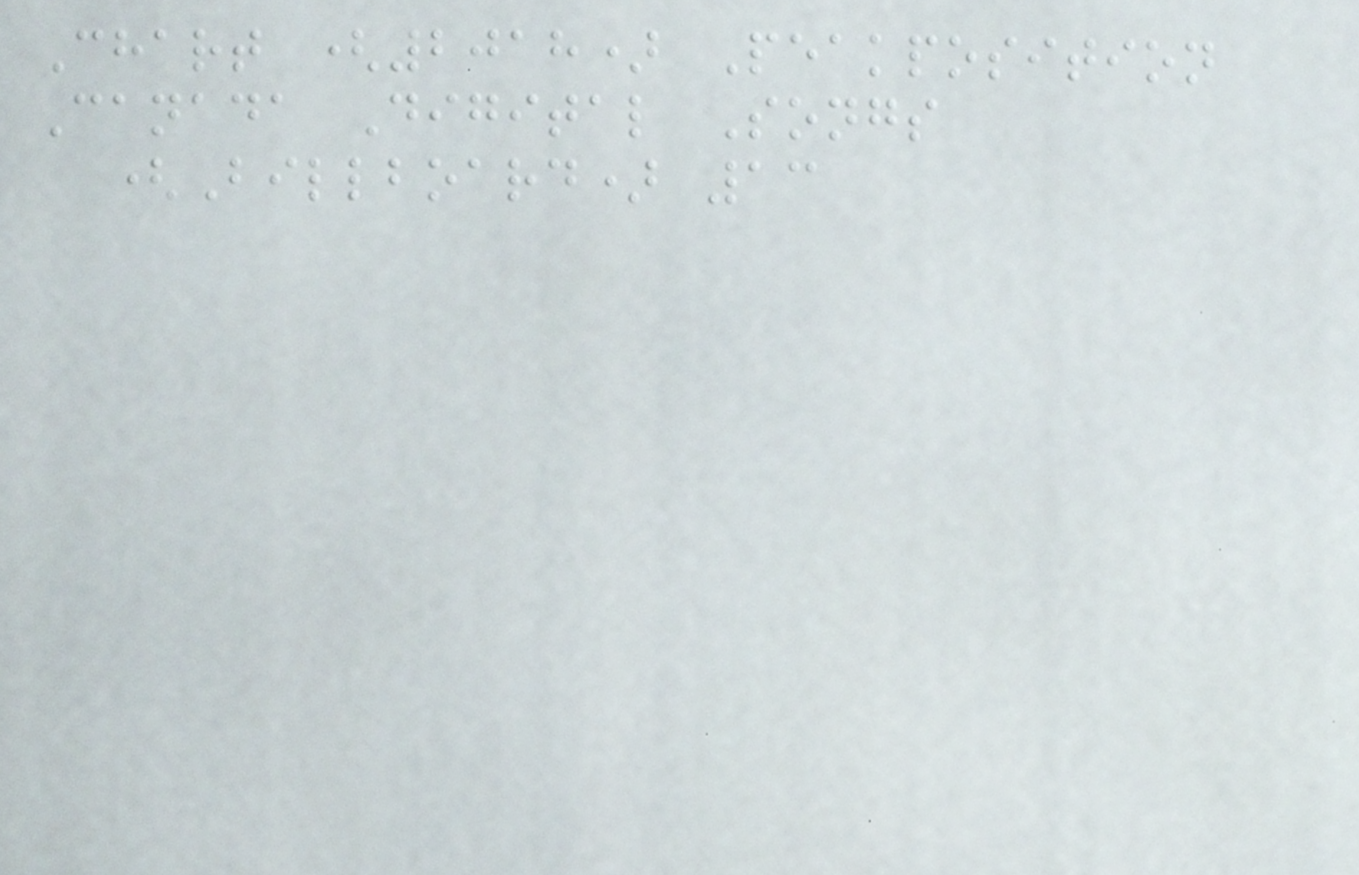Chart (2018) Peakposition
Canada Digital Songs
(Billboard) 13
